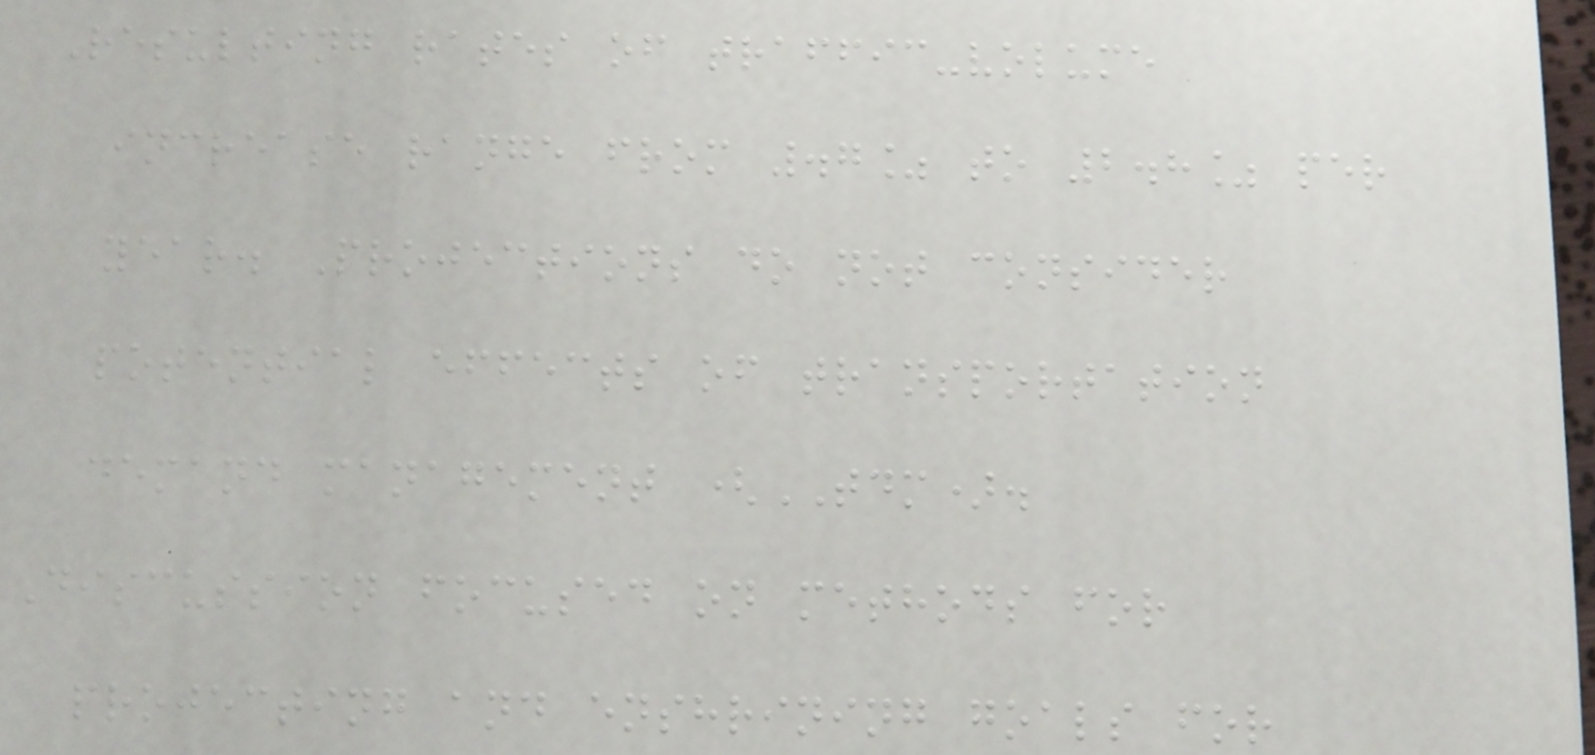Resulting rates of traffic-volume
increase range from .7% to 2.8% per
year. Projections do not consider
potential effects of transportation
demand management (TDM).
Discussion focused on methods for
projecting and enshrining goals for
